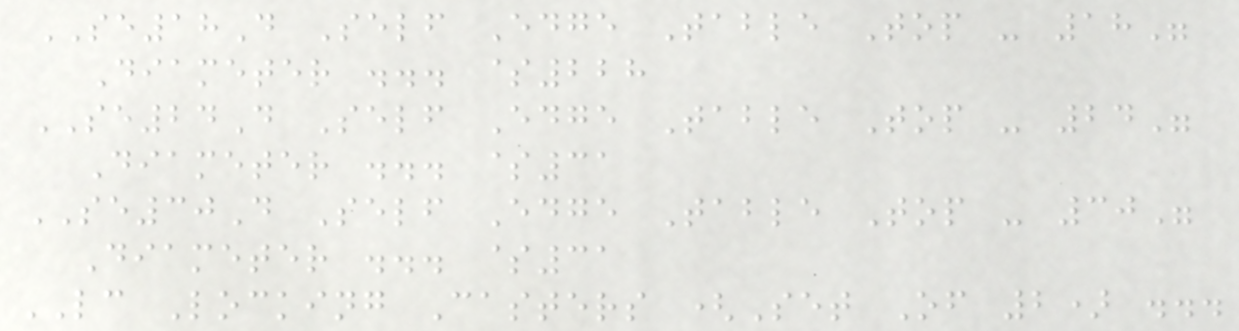SE18D Self Edge Table Top - 18"
Diameter ... $228
SE24D Self Edge Table Top - 24"
Diameter ... $31
SE30D Self Edge Table Top - 30"
Diameter ... $31
LC Locking Casters (Set Of 2) ...
